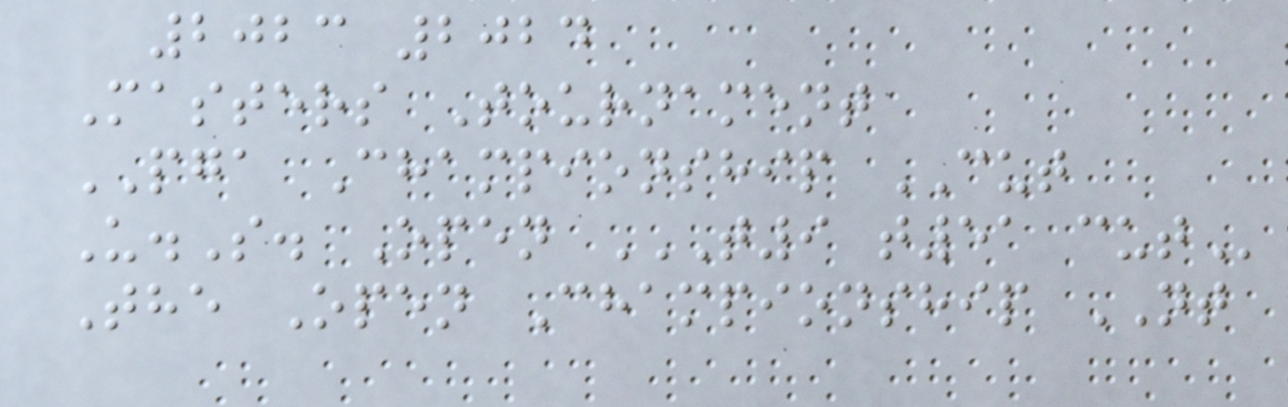2023 2024
Masters Tournament
PGA Championship CUT
U.S. Open T9 T51 CUT
The Open Championship NT
